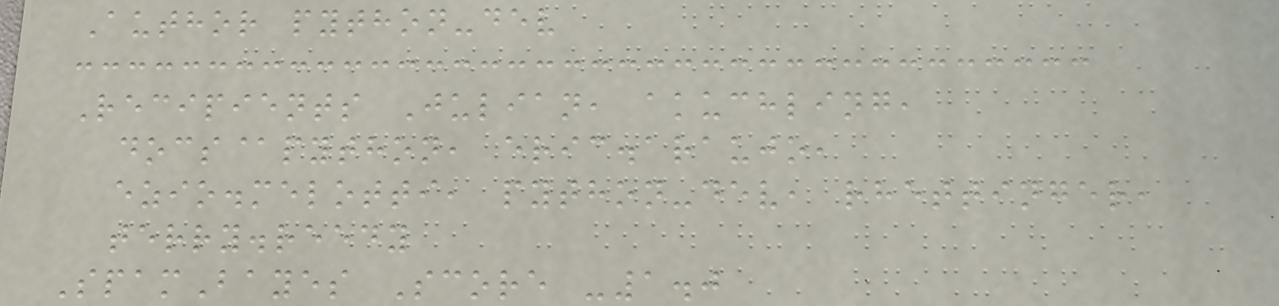Author python-dev
Recipients Julian, akuchling,
docs@python, eric.araujo,
ezio.melotti, python-dev, rhettinger,
terry.reedy
SpamBayes Score -1.0
